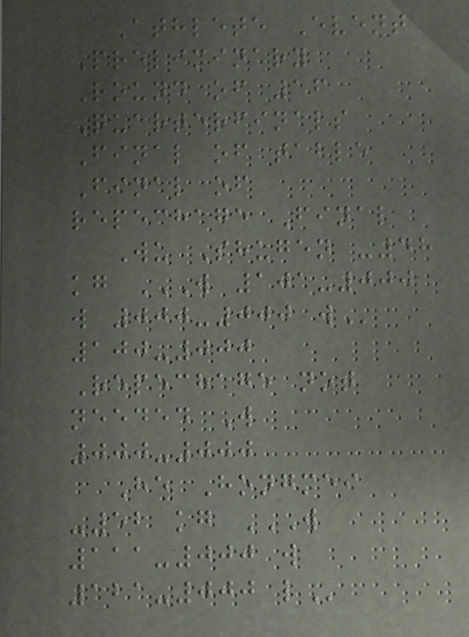Athlete Event
Preliminary
Round of 16
Quarterfinals
Final of table
Final of
repechage Final
Wu Shugen -48
kg W 101-000
W 000-000 W
100-000
Repechage not
needed W
000-000
He Hongmei
-52 kg W
111-000 W
121-000 L
